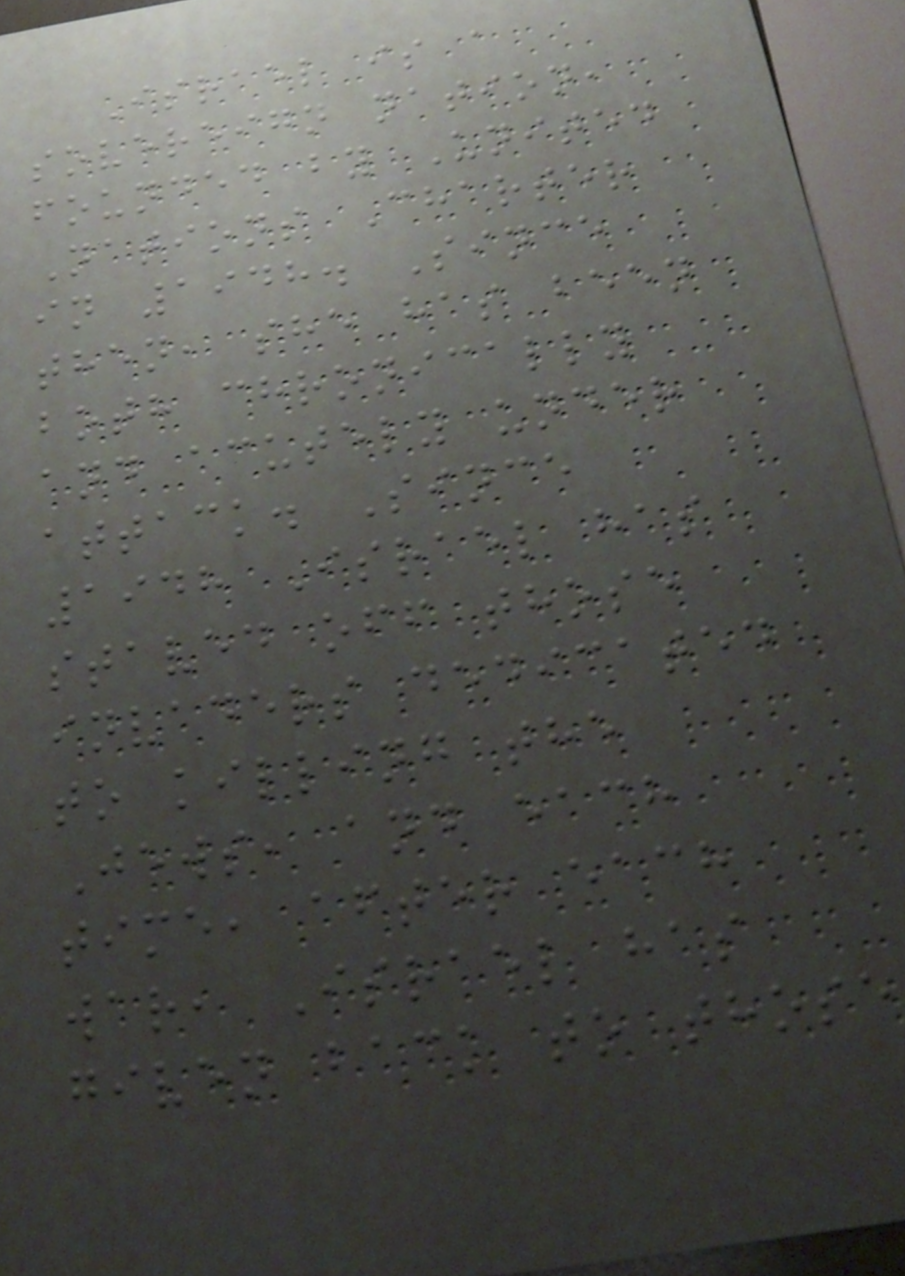Israel is a
sovereign nation,
founded by United
Nations Charter
in 1948. Since
then, she has been
both chronically
and acutely under
attack. Since
1948 Israel has
staved off those
invaders dedicated
to killing the
Jews, and each
time, after each
war, Israel has
given back to those
